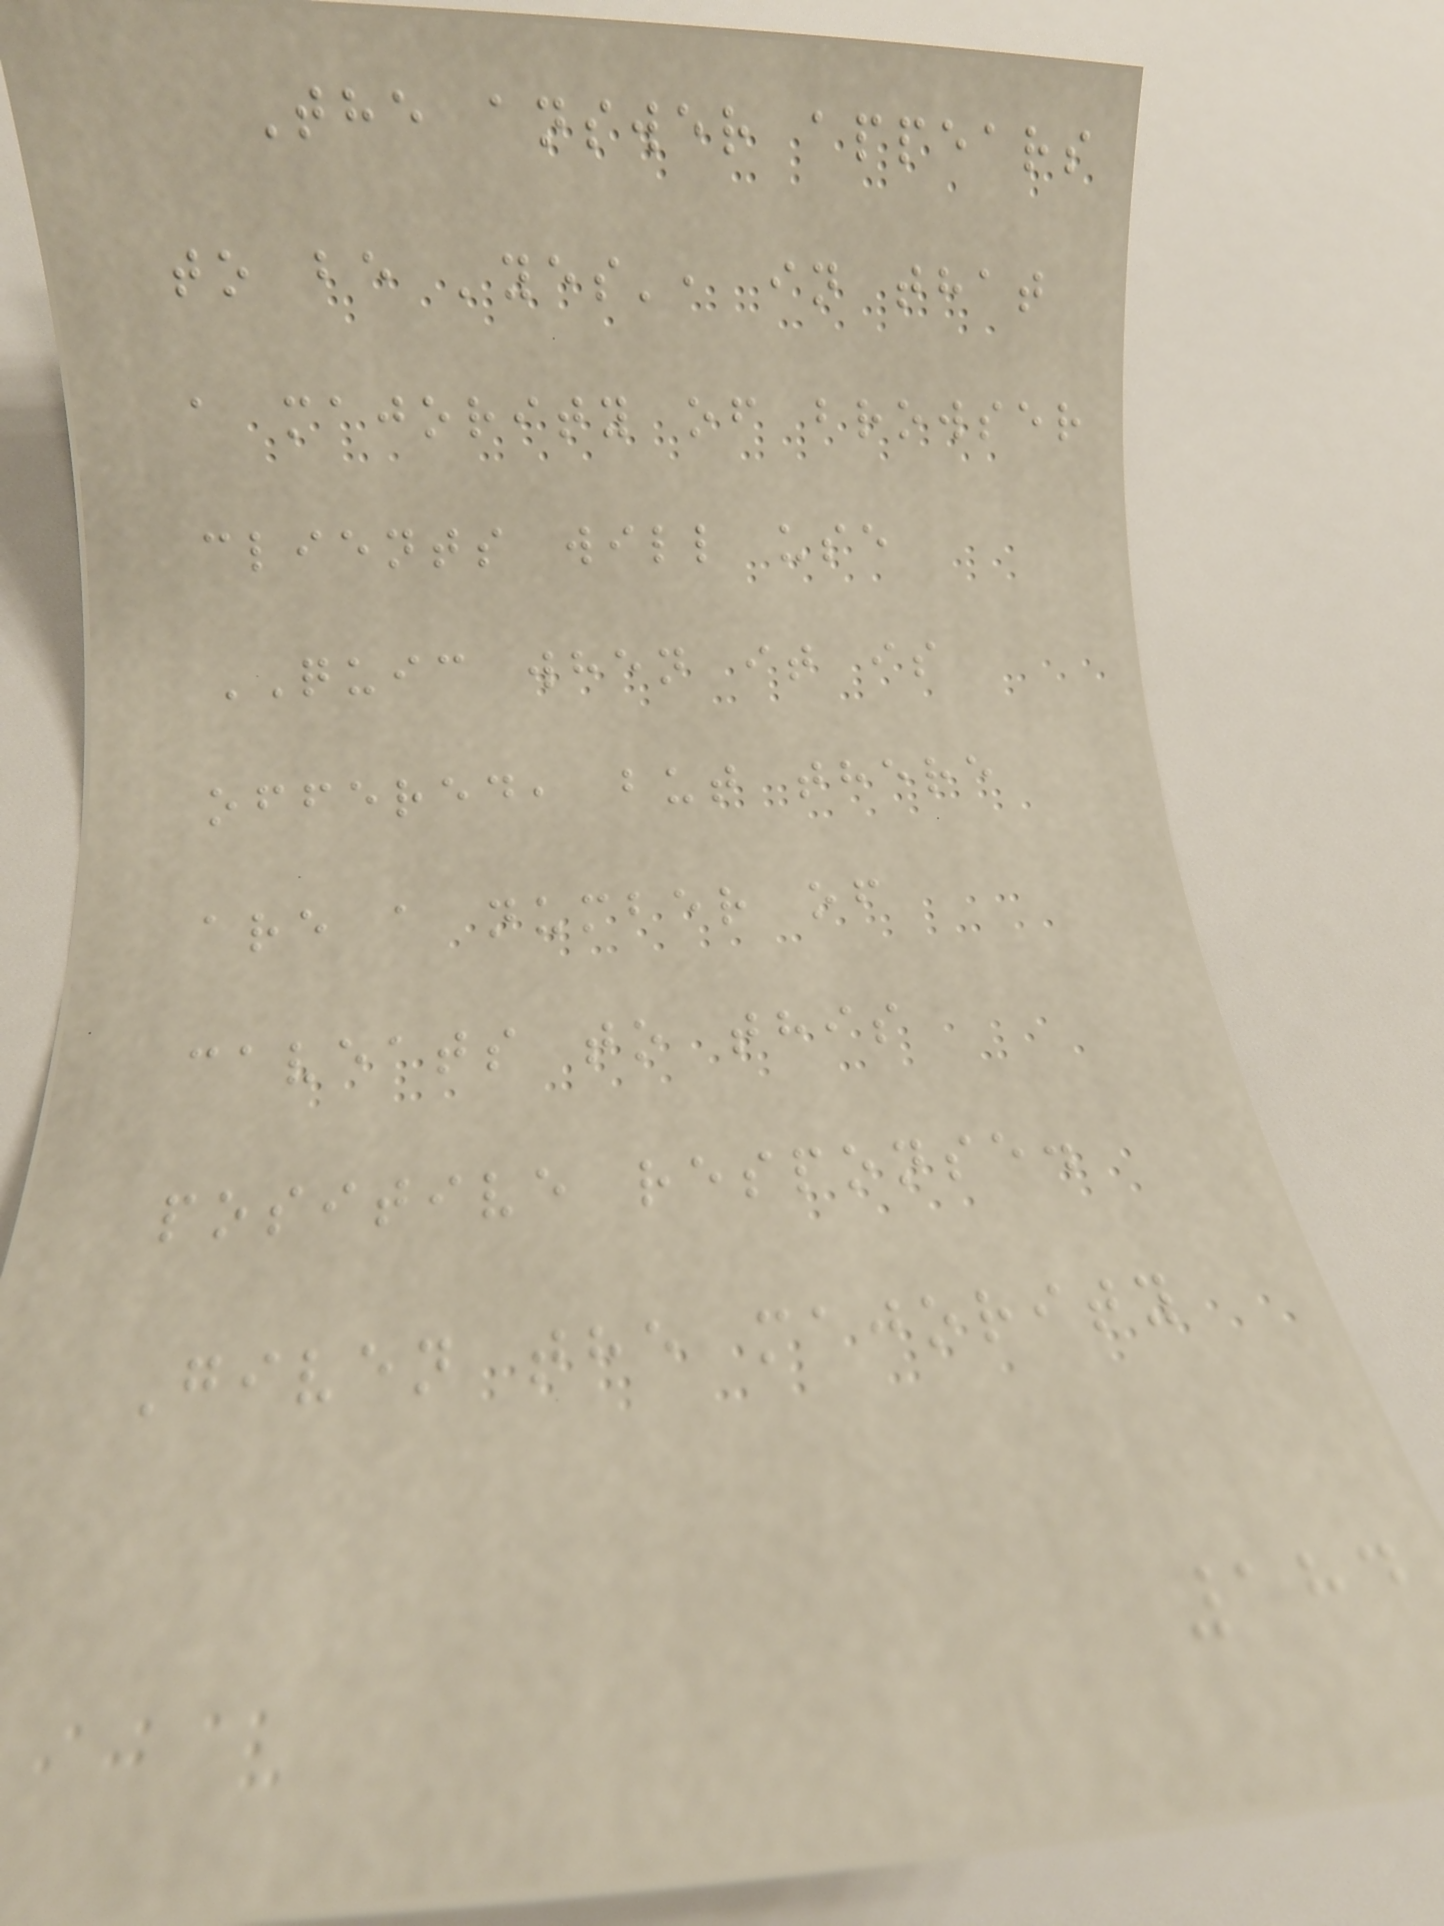The answer appears
to be 'yes', in that
a majority of browser
clients will use
QUIC when it is
offered, but there
are a number of
caveats to this
positive response.
Given the majority
184
